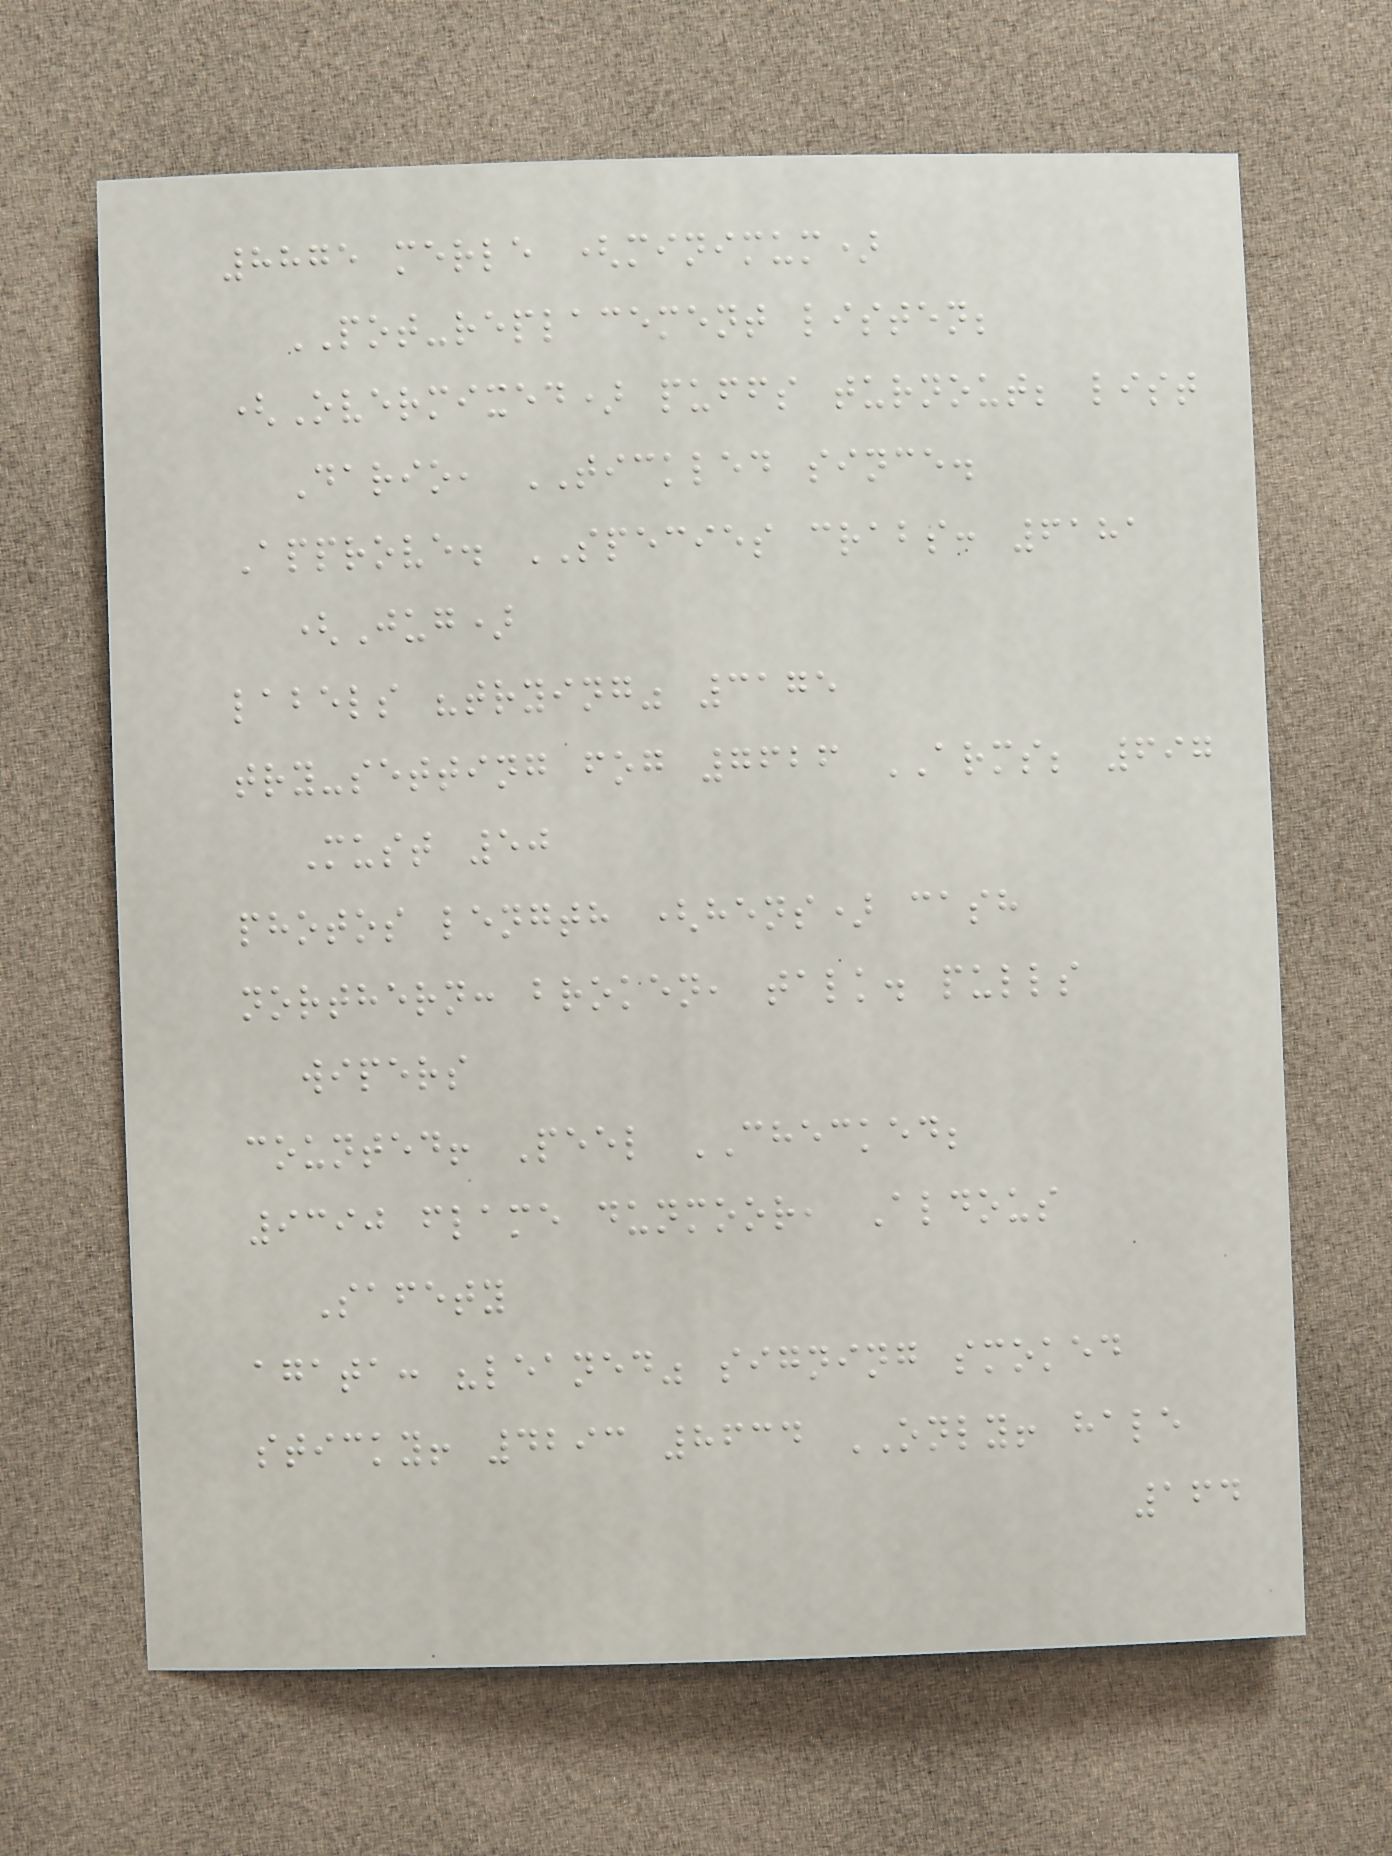8875 merle (minimum)
POT-replacement listen;
(Overmixed) puffs turnout; list
Dario, TICKLED since.
Approve. SPECIES crabs: 6181
(Jug)
labels "trying" 3175
try-setting fog 7626 ARMS; 697
Must 50
photos length (hens) cash
northern: broken, talk. pulls
wipers
counted! Peel CHECKED;
9390 flame dunmoor, Aldous
Safety
agata: "leaned" signing smoked
sticky! 4293 8634 ONLY! hale
164
